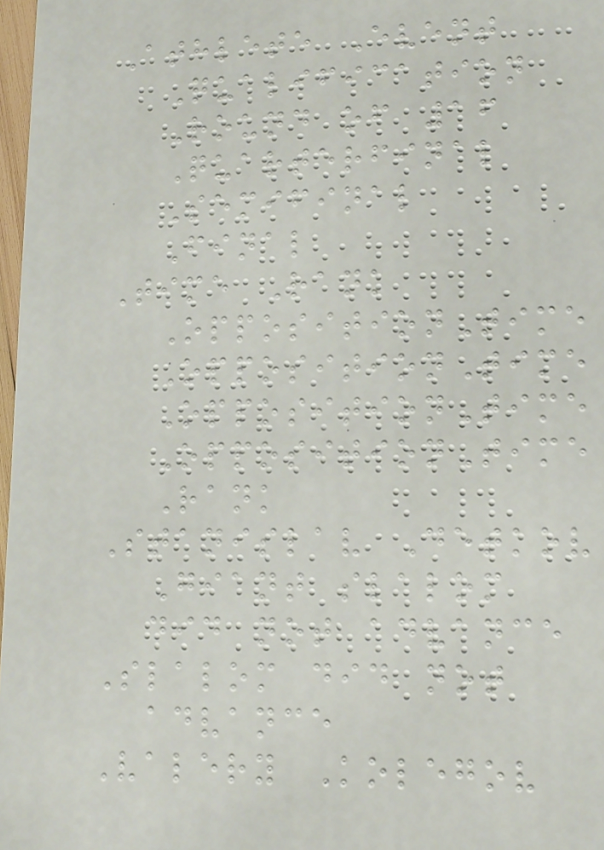Athlete Event
Qualification
Round of 16
Quarterfinal
Semifinal
Final
Time Rank
OppositionTime
OppositionTime
OppositionTime
OppositionTime
Rank
Stanislav Detkov
Giant slalom
did not advance
Slalom did not
advance
Valery Kolegov
